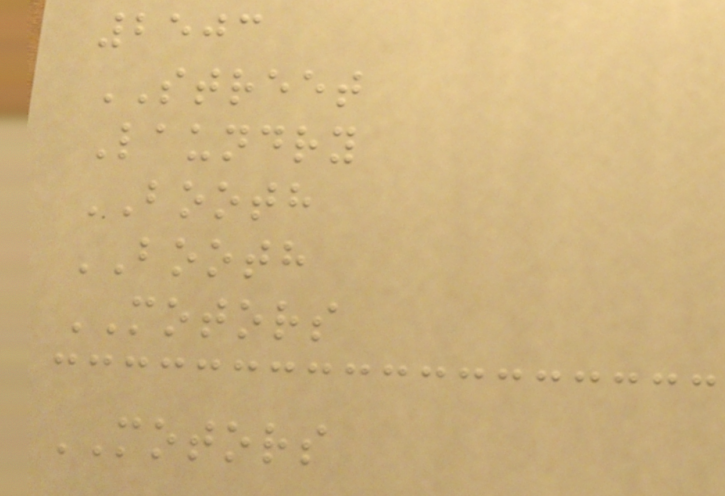2503
STREET
Laundry
BOOTH
BOOTH
MOTORS
MOTORS
